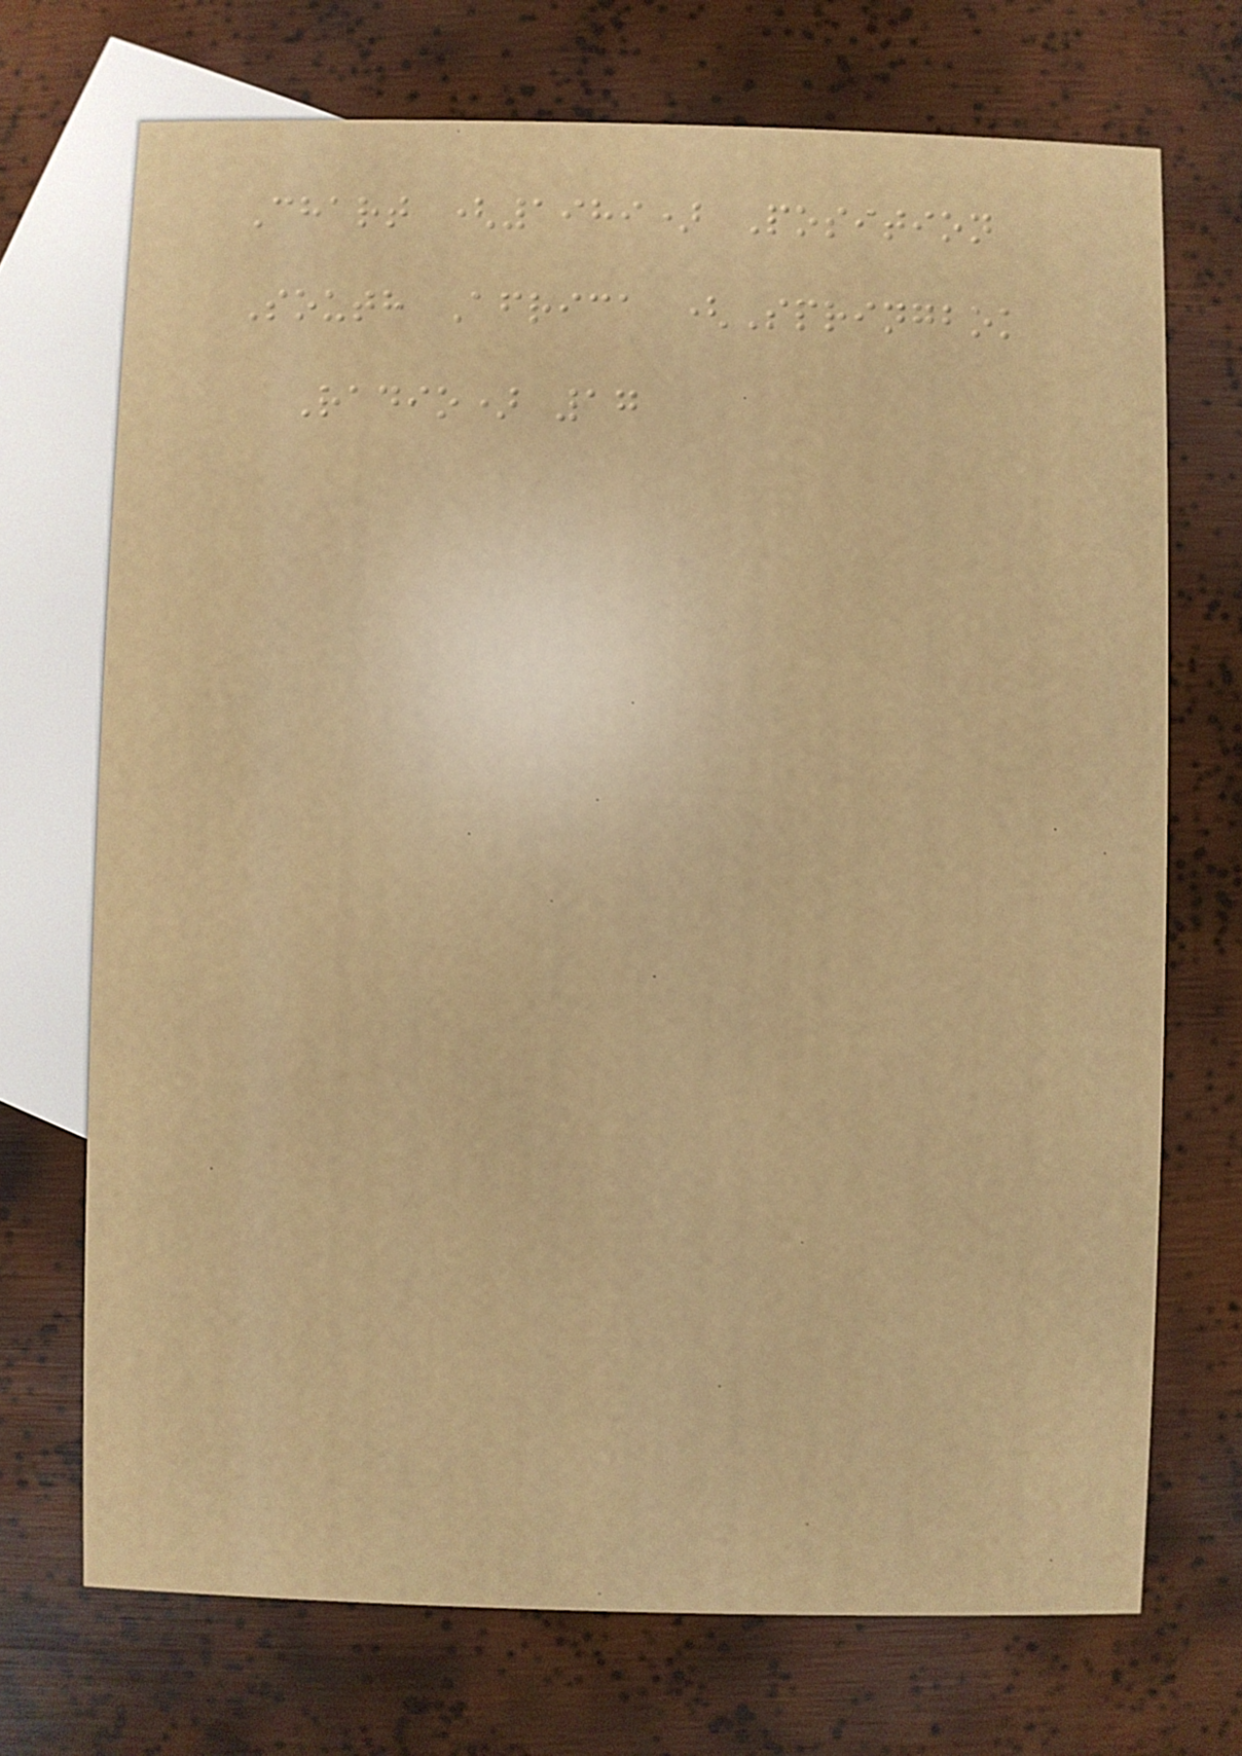Chart (1989) Position
South Africa (Springbok
Radio) 17
